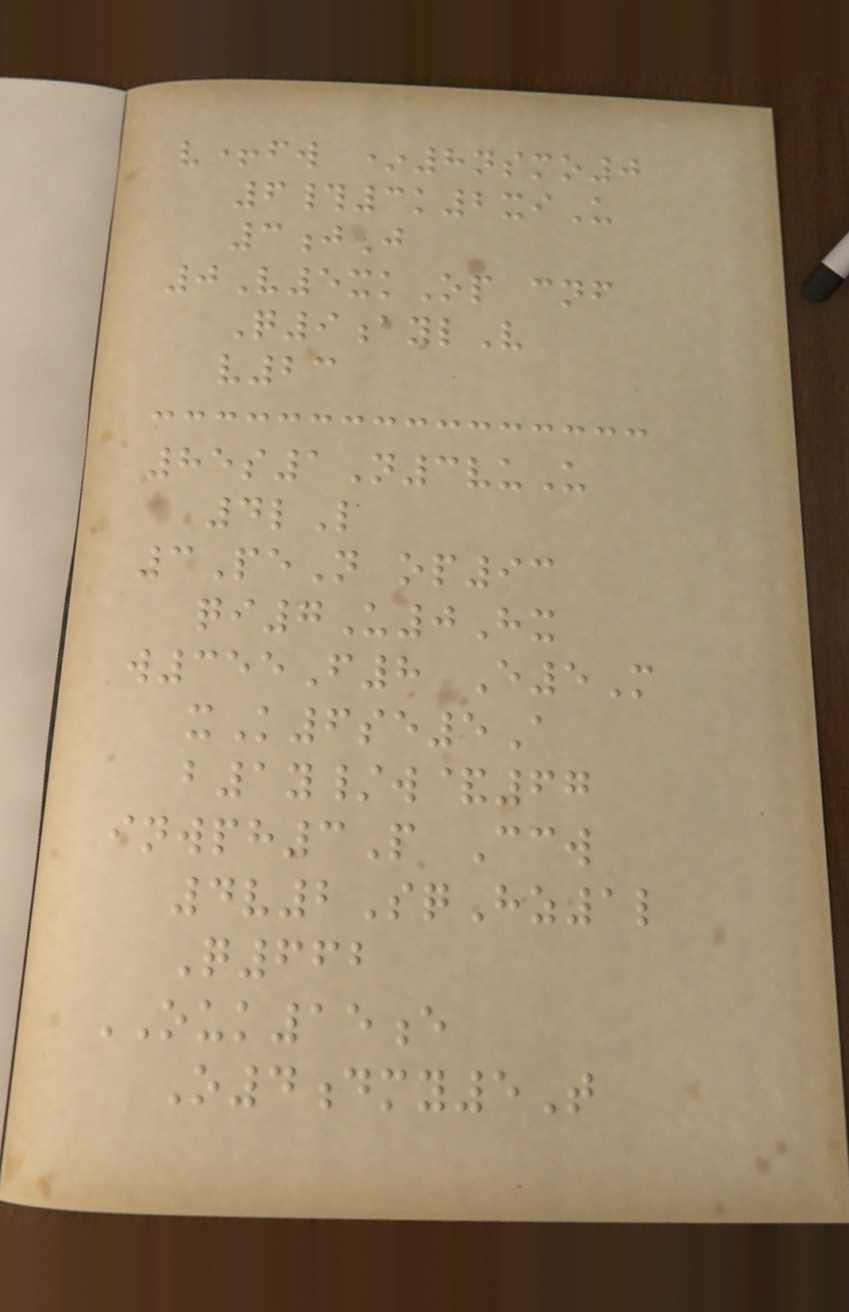v+fw *8nsmo0
6#3k2xiU
3jJ
0V5xkOp cnf
Q9aylV
v23
85s1N3vuU
4lL
3PeN op93
qi7U0Hx
w355F8 E5M
xK6se5A
b1y/w&67
inwph3P Ccw
4v2SqHz1l
Q662
OUK15e
O4dmy5T
